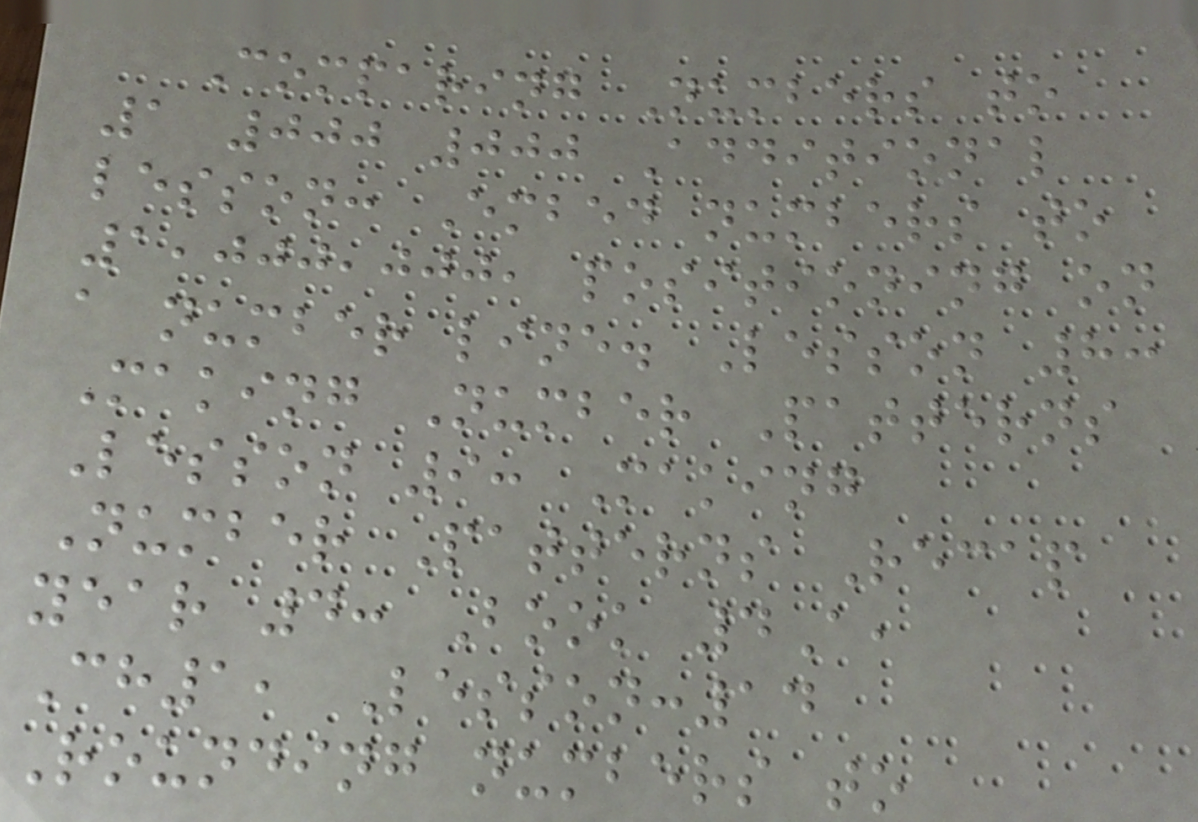Comparing Numbers to
1 000 000 Additional
lesson: Embed numbers to
1,000,000, positioning on
a number line. Lesson 8:
Making Number Patterns
Lesson 9: Making
Number Patterns Recap
year 4: Book 4A,
Ch1, Lesson:14
Rounding numbers to
